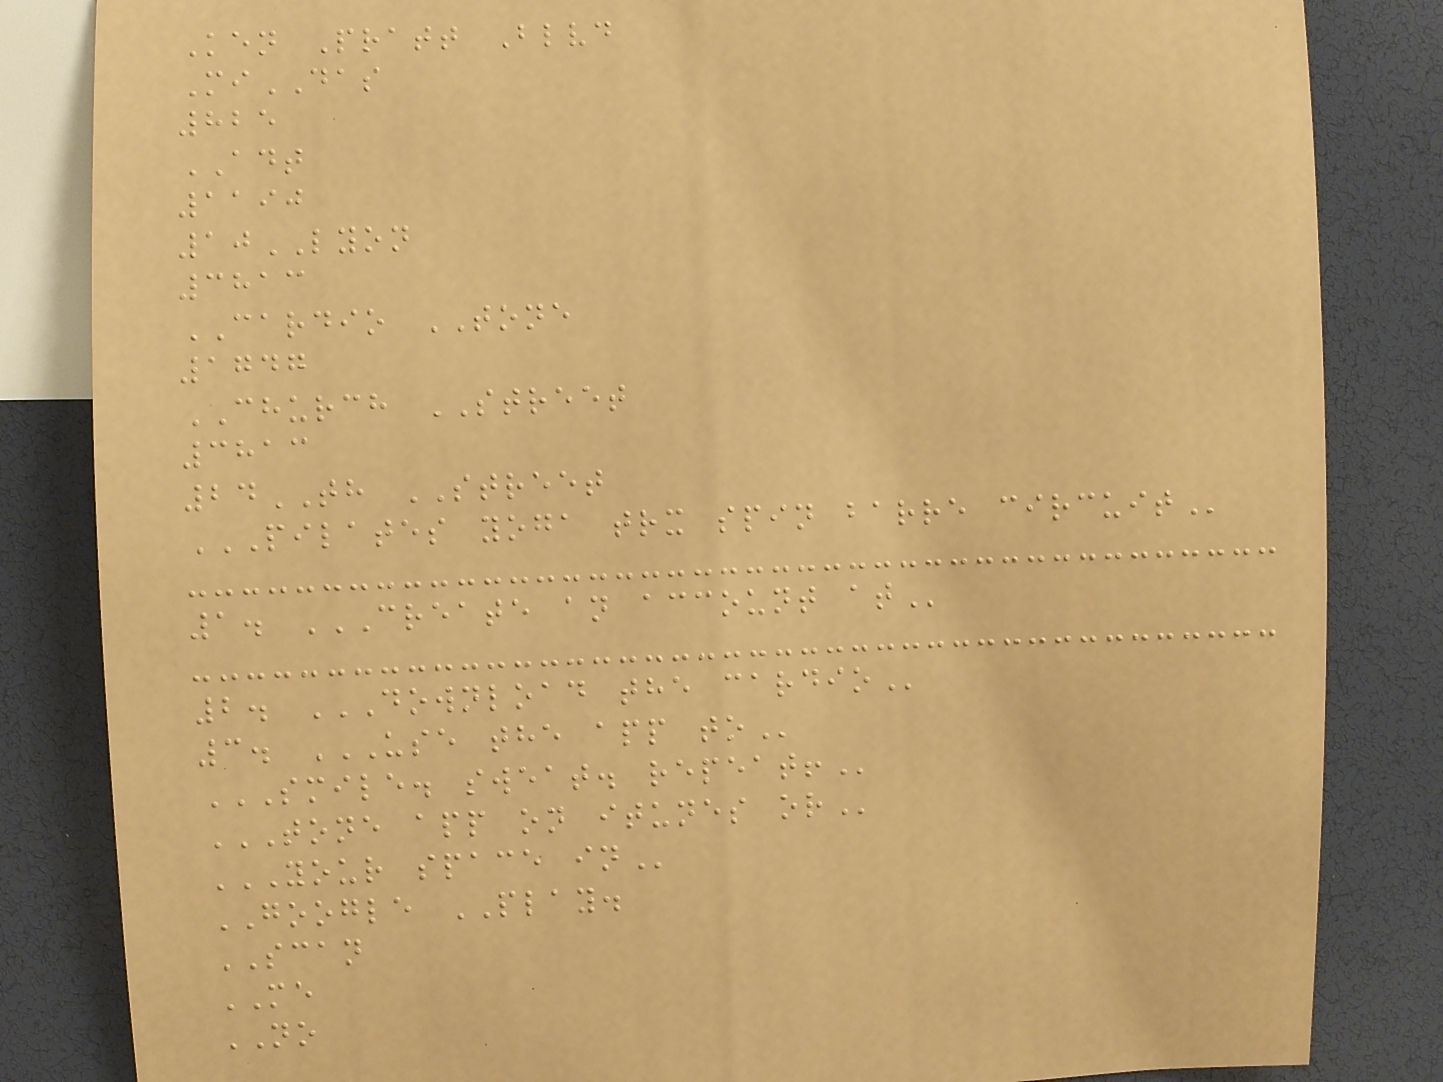Ken Pratt Blvd
MiDAS
825
ADT
1190
10LYON
3813
CARDIO TONE
1747
CHURCH STREET
3813
24TH STREET
PILATES YOGA TRX SPIN BARRE CIRCUIT
1. CREATE AN ACCOUNT AT
2. DOWNLOAD THE CARDIO
3. USE THE APP TO
SMILE. SWEAT. REPEAT!
TONE APP ON ITUNES OR
YOUR SPACE IN
GOOGLE PLAY.
SCAN
ME
NO
